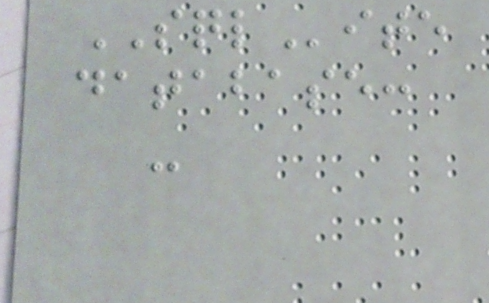SQLite
database:
-
